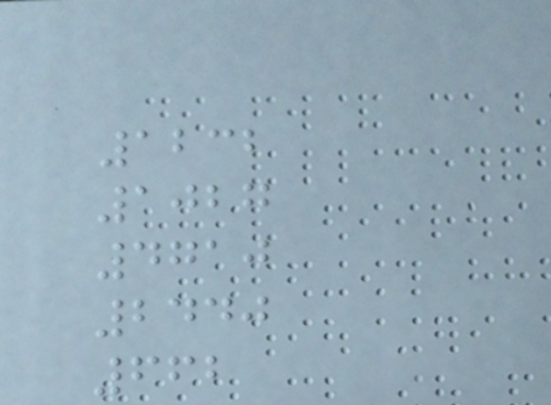1232
1027
4710
2440
662
